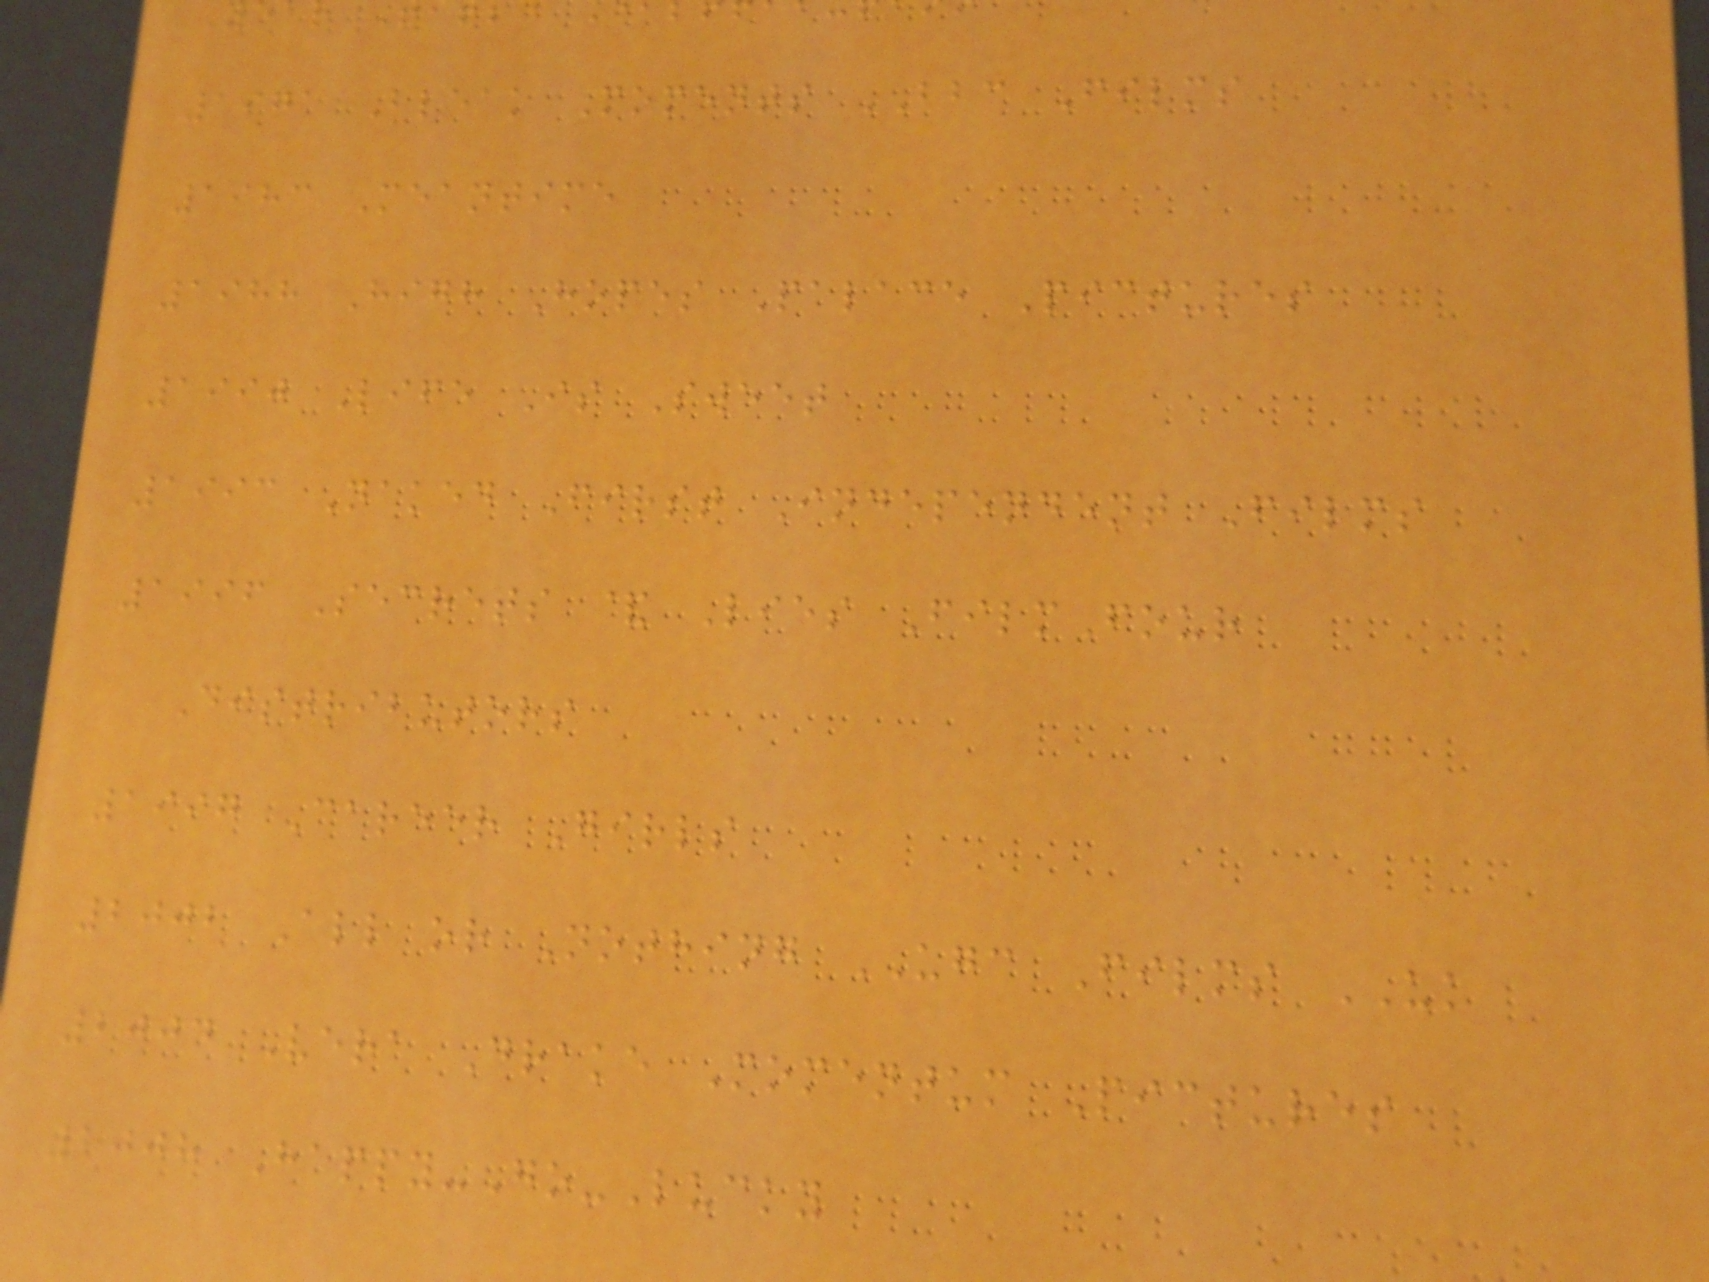1971 Bleak Moments BBC Films
1983 Meantime
1988 High Hopes Palace Pictures
1990 Life Is Sweet
1993 Naked First Independent Films
1996 Secrets & Lies FilmFour
Distributors
1997 Career Girls
2002 All or Nothing UGC Films UK
2004 Vera Drake Momentum Pictures
2008 Happy-Go-Lucky
